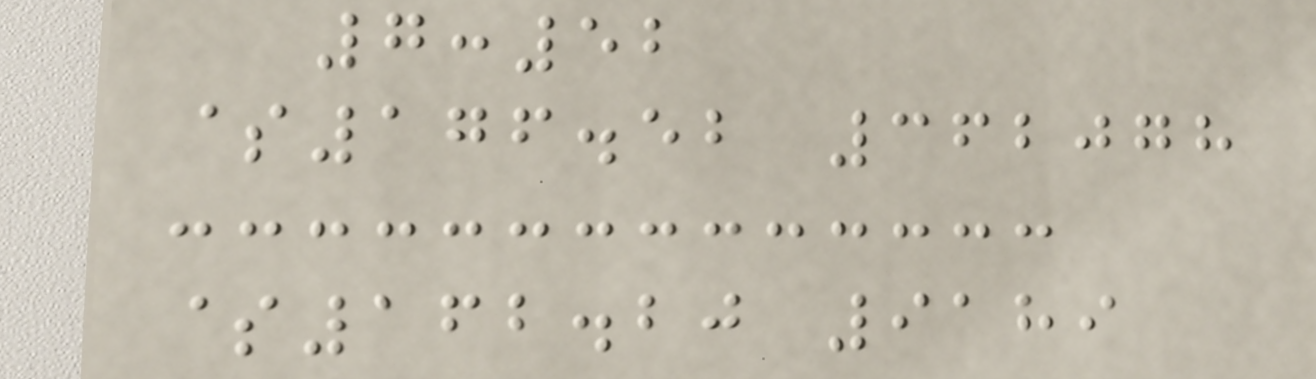7:52
$176.52 362078
$162.20 9189
